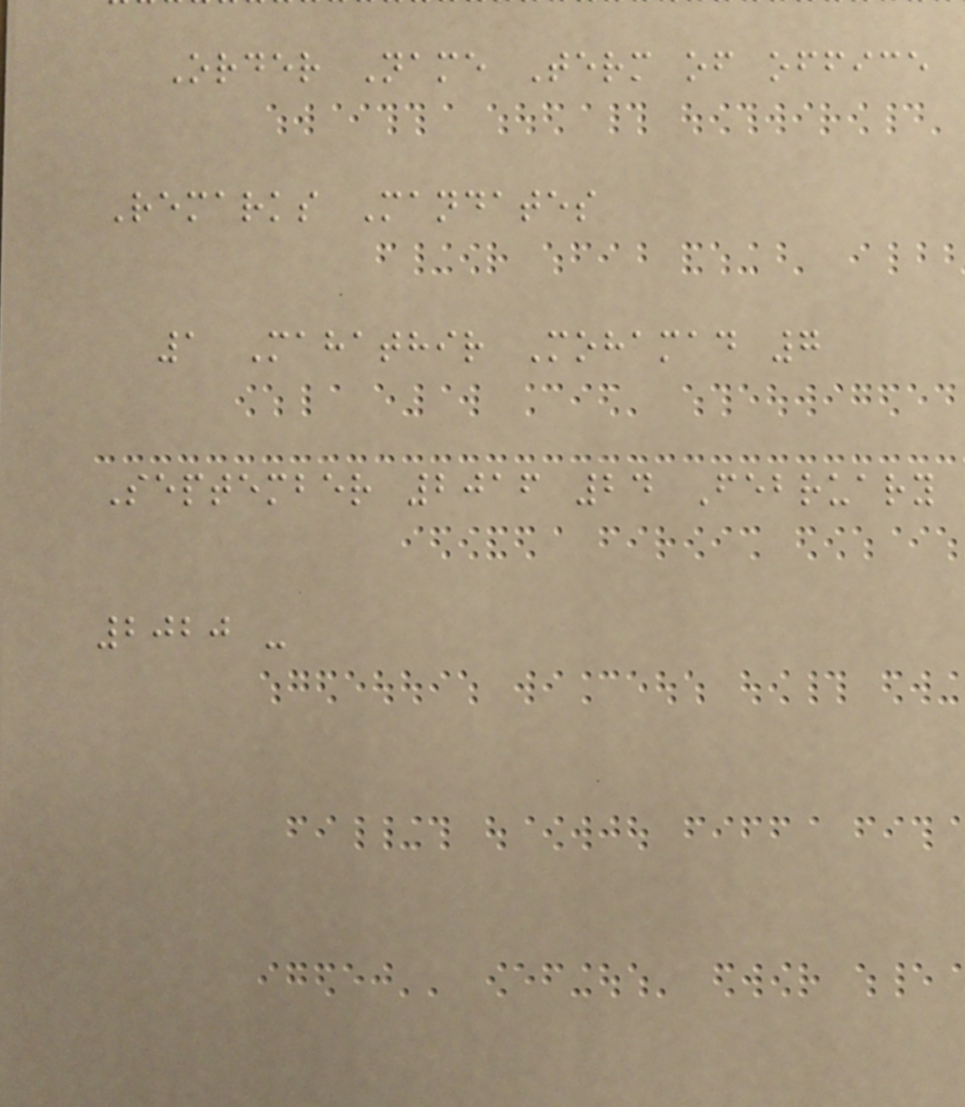Order Name Term of office
Remarks Mandates
1 Mahathir Mohamad 7
September 2016 24 February
2020 -
